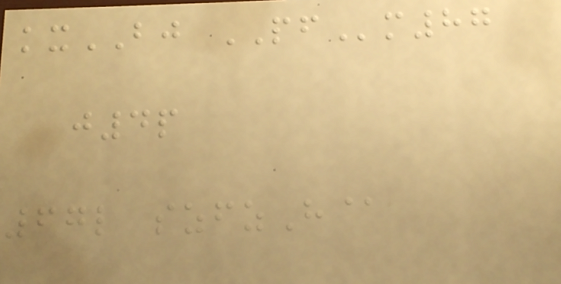kxBJ PFm87
j4p
67l szfzH@
